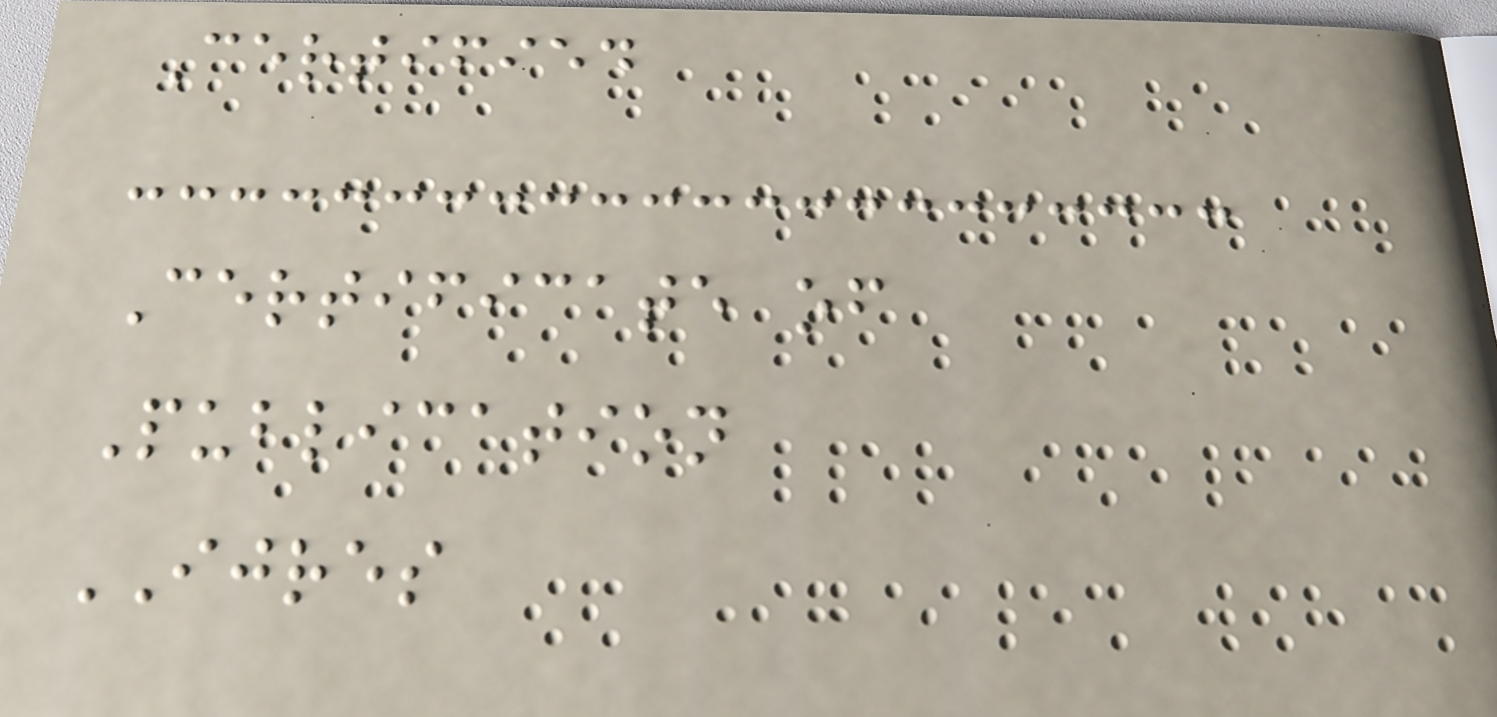Certified
Certificate of
Publication
IJRES
